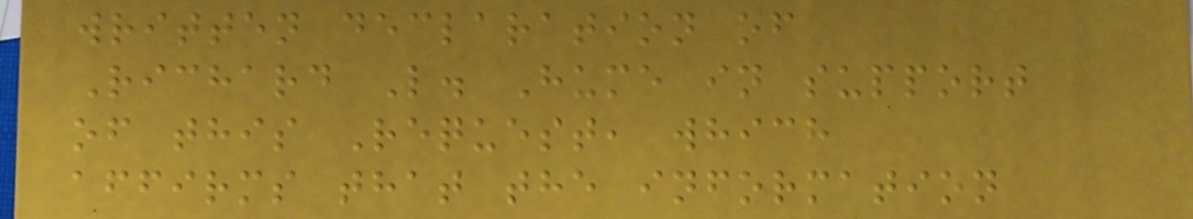written declaration of
Richard L. Hume in support
of this Request, which
affirms that the information
